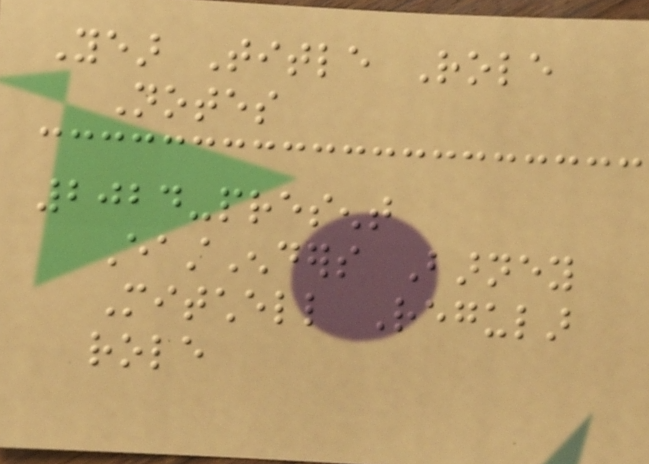Year Title Role
Notes
2024-present
EastEnders Barney
Mitchell Regular
role
